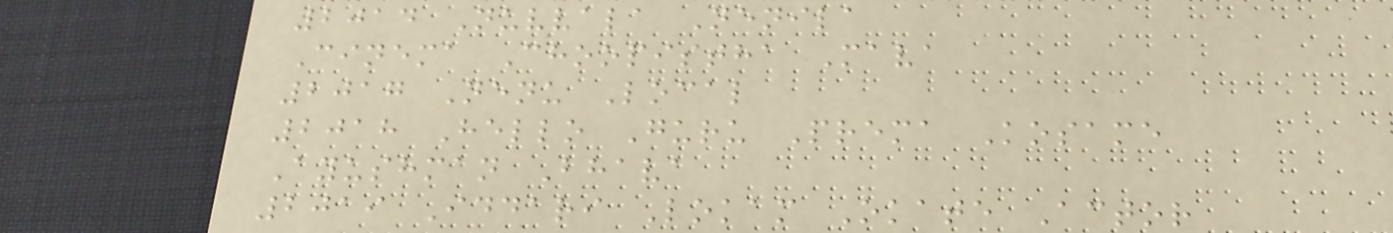2014 Nuvvala Nenila
Cinema Choopistha Mava
2017 Nenu Local
2018 Hello Guru Prema Kosame
Ayushman Bhava
2019 Iddari Lokam Okate Actor
